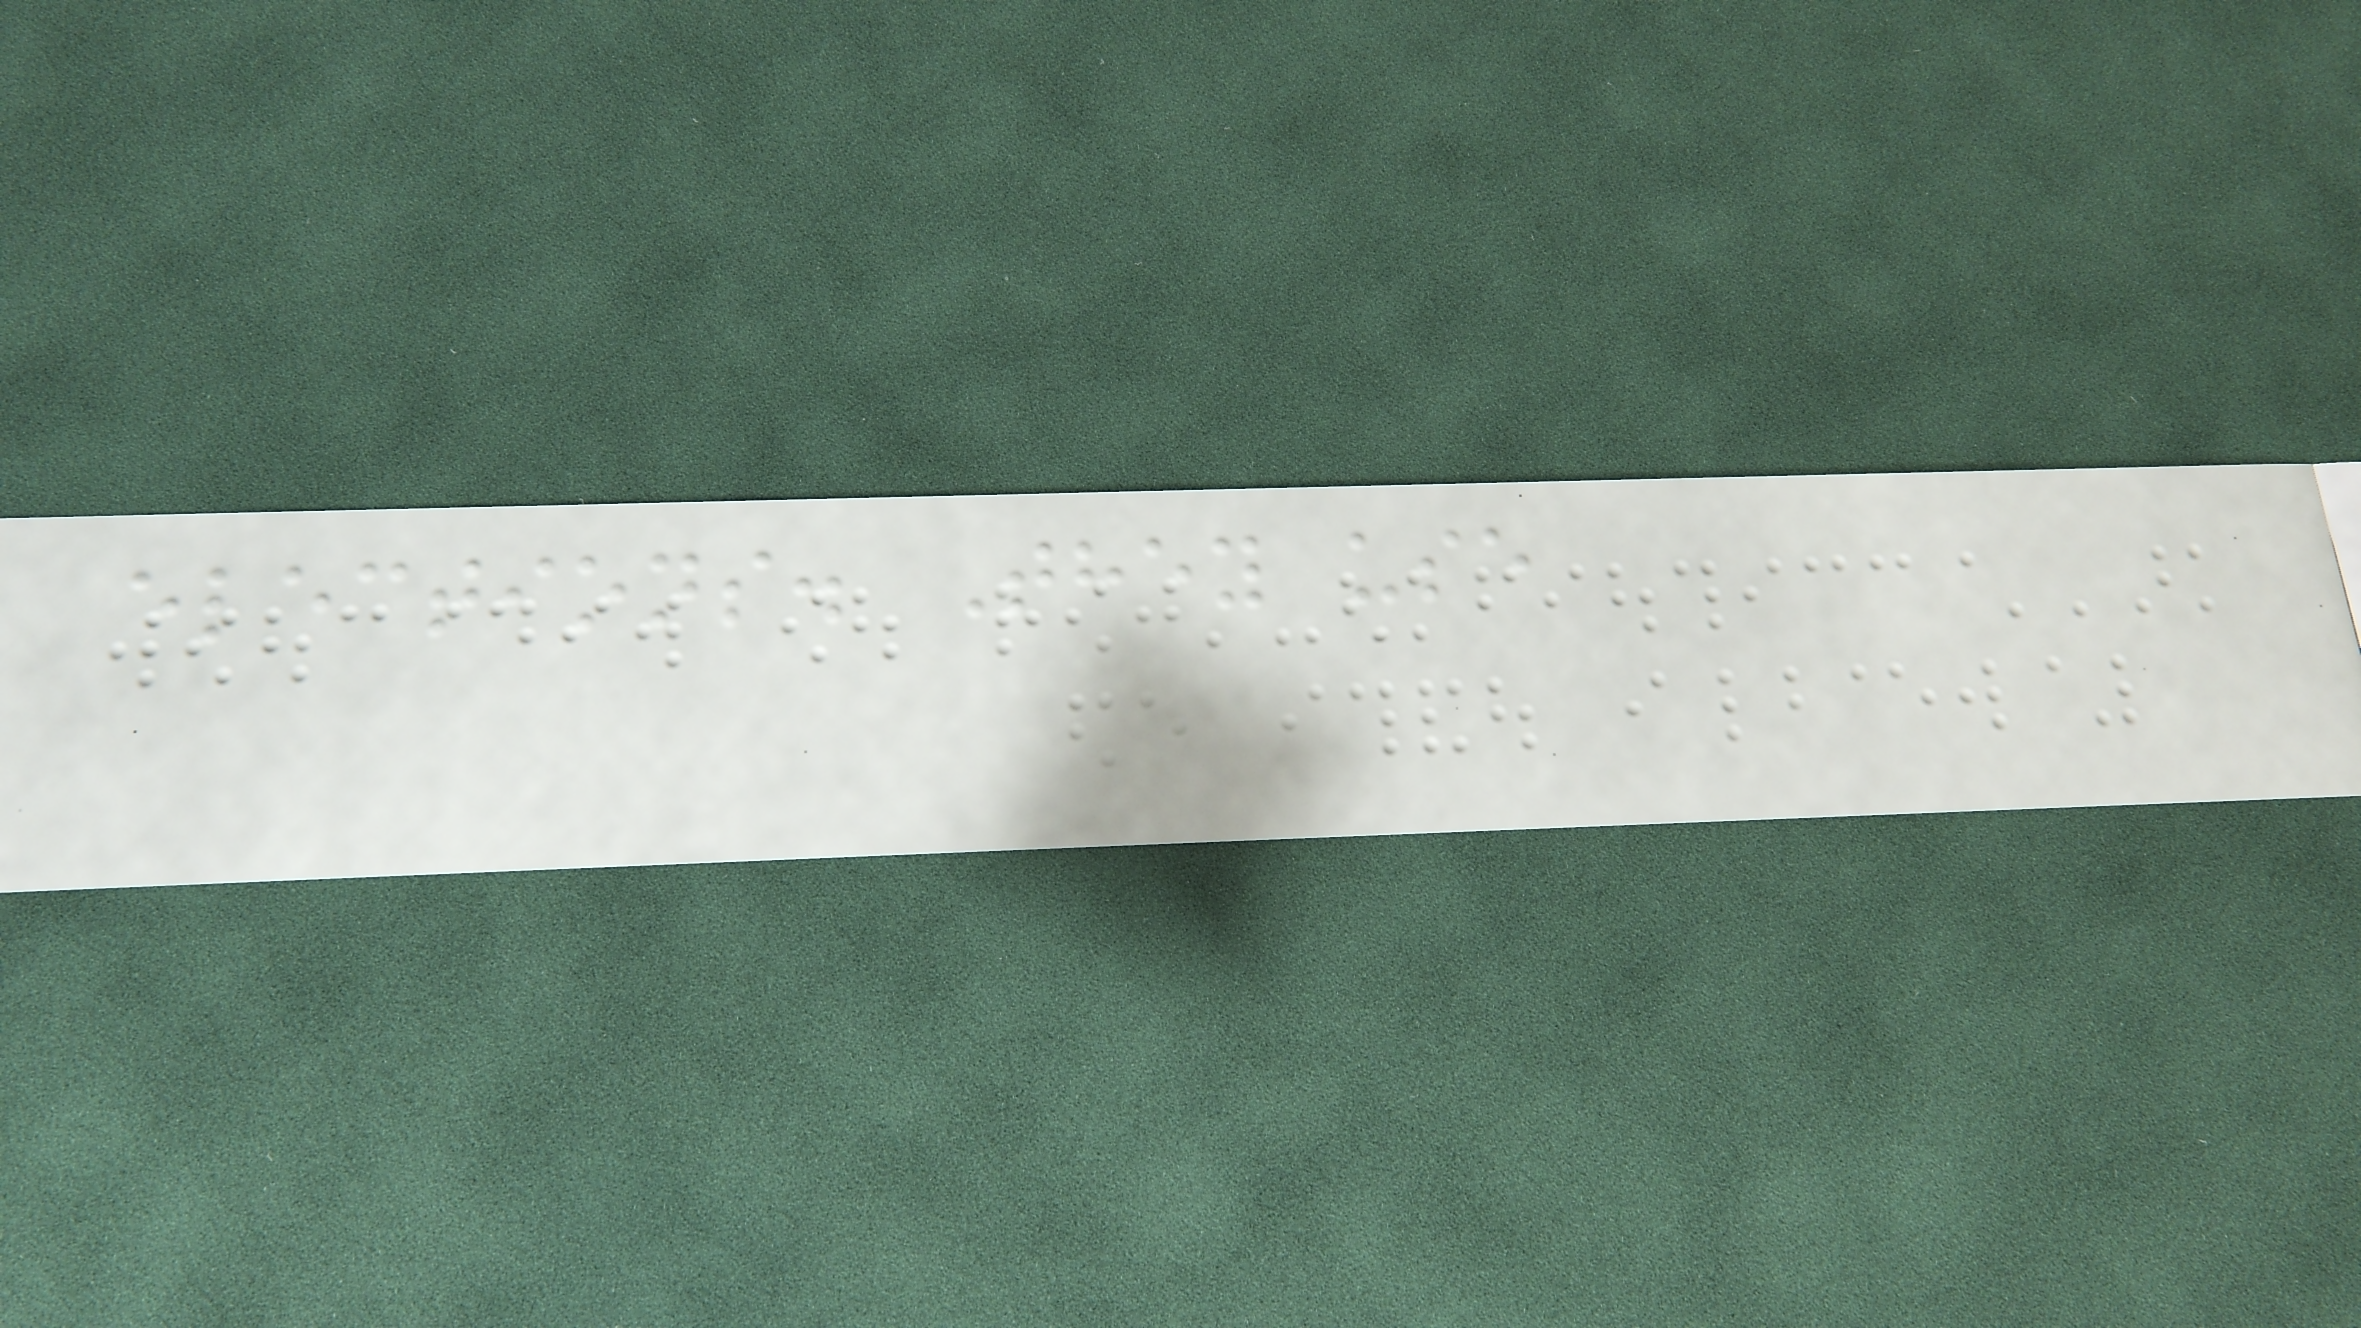elections. They use
